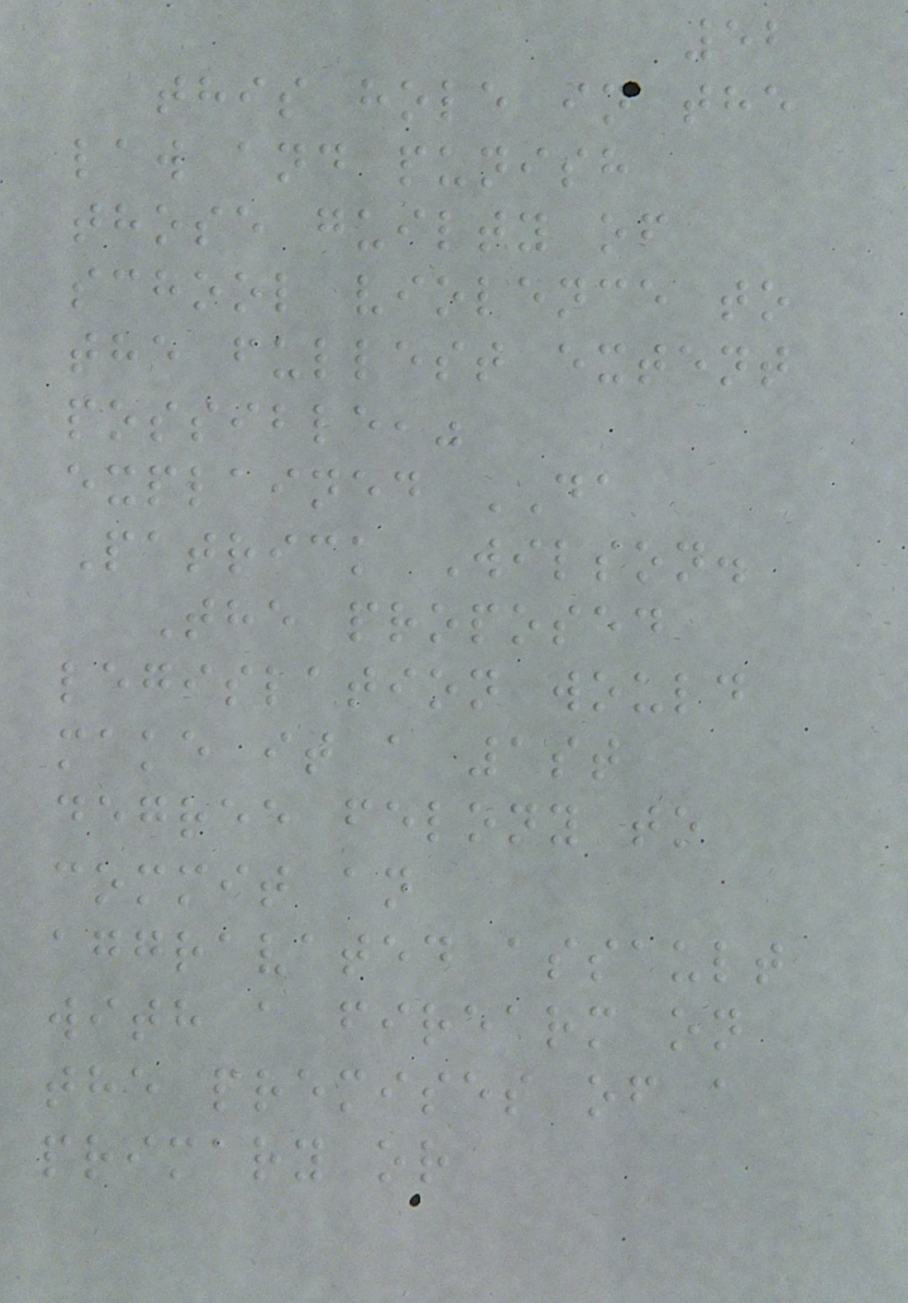52
this hole in the
law and punish
those guilty of
school violence to
the fullest extent
possible,"
explained DA
Patrick Wilson.
The proposed
legislation would
make it a 1st
degree felony to
commit an
aggravated assault
with a firearm on
the premises of a
primary or
